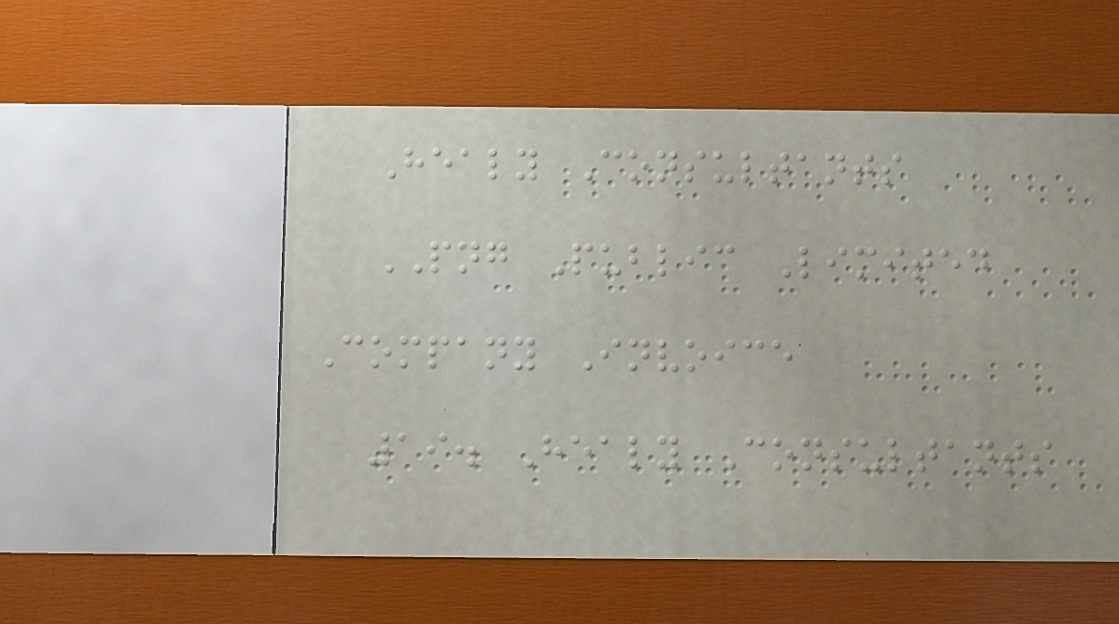Healy Consultants
PNG Public Limited
Company Invoice
19. Healy Consultants
